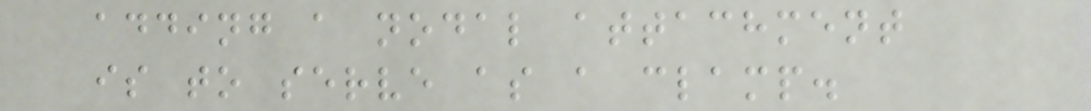adding a nodal attachment
is to serve as a clamp.
